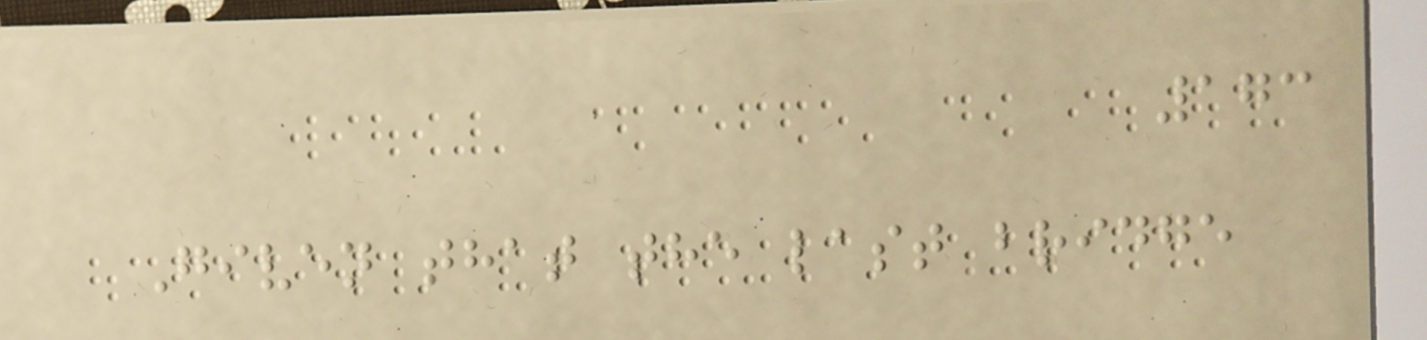173
Given that the last bridge
